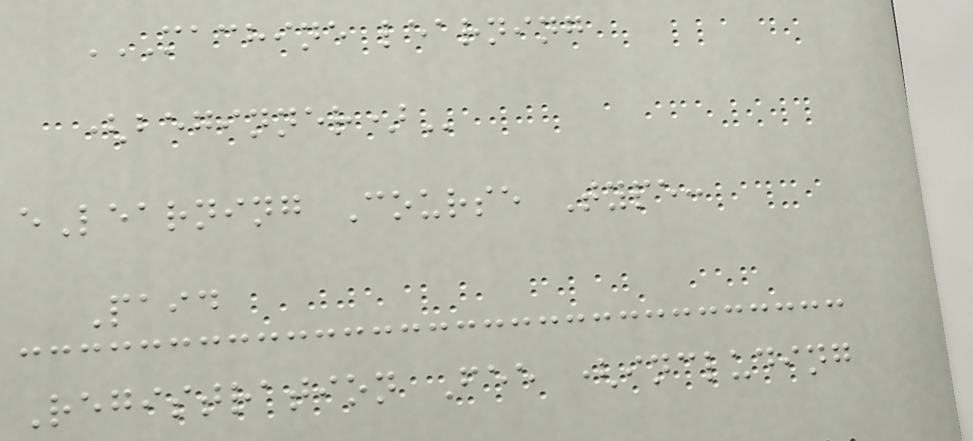MACHINE LEARNING
(BEGINNER)
eLearning Course Type:
Paid
Registration Fee (including
